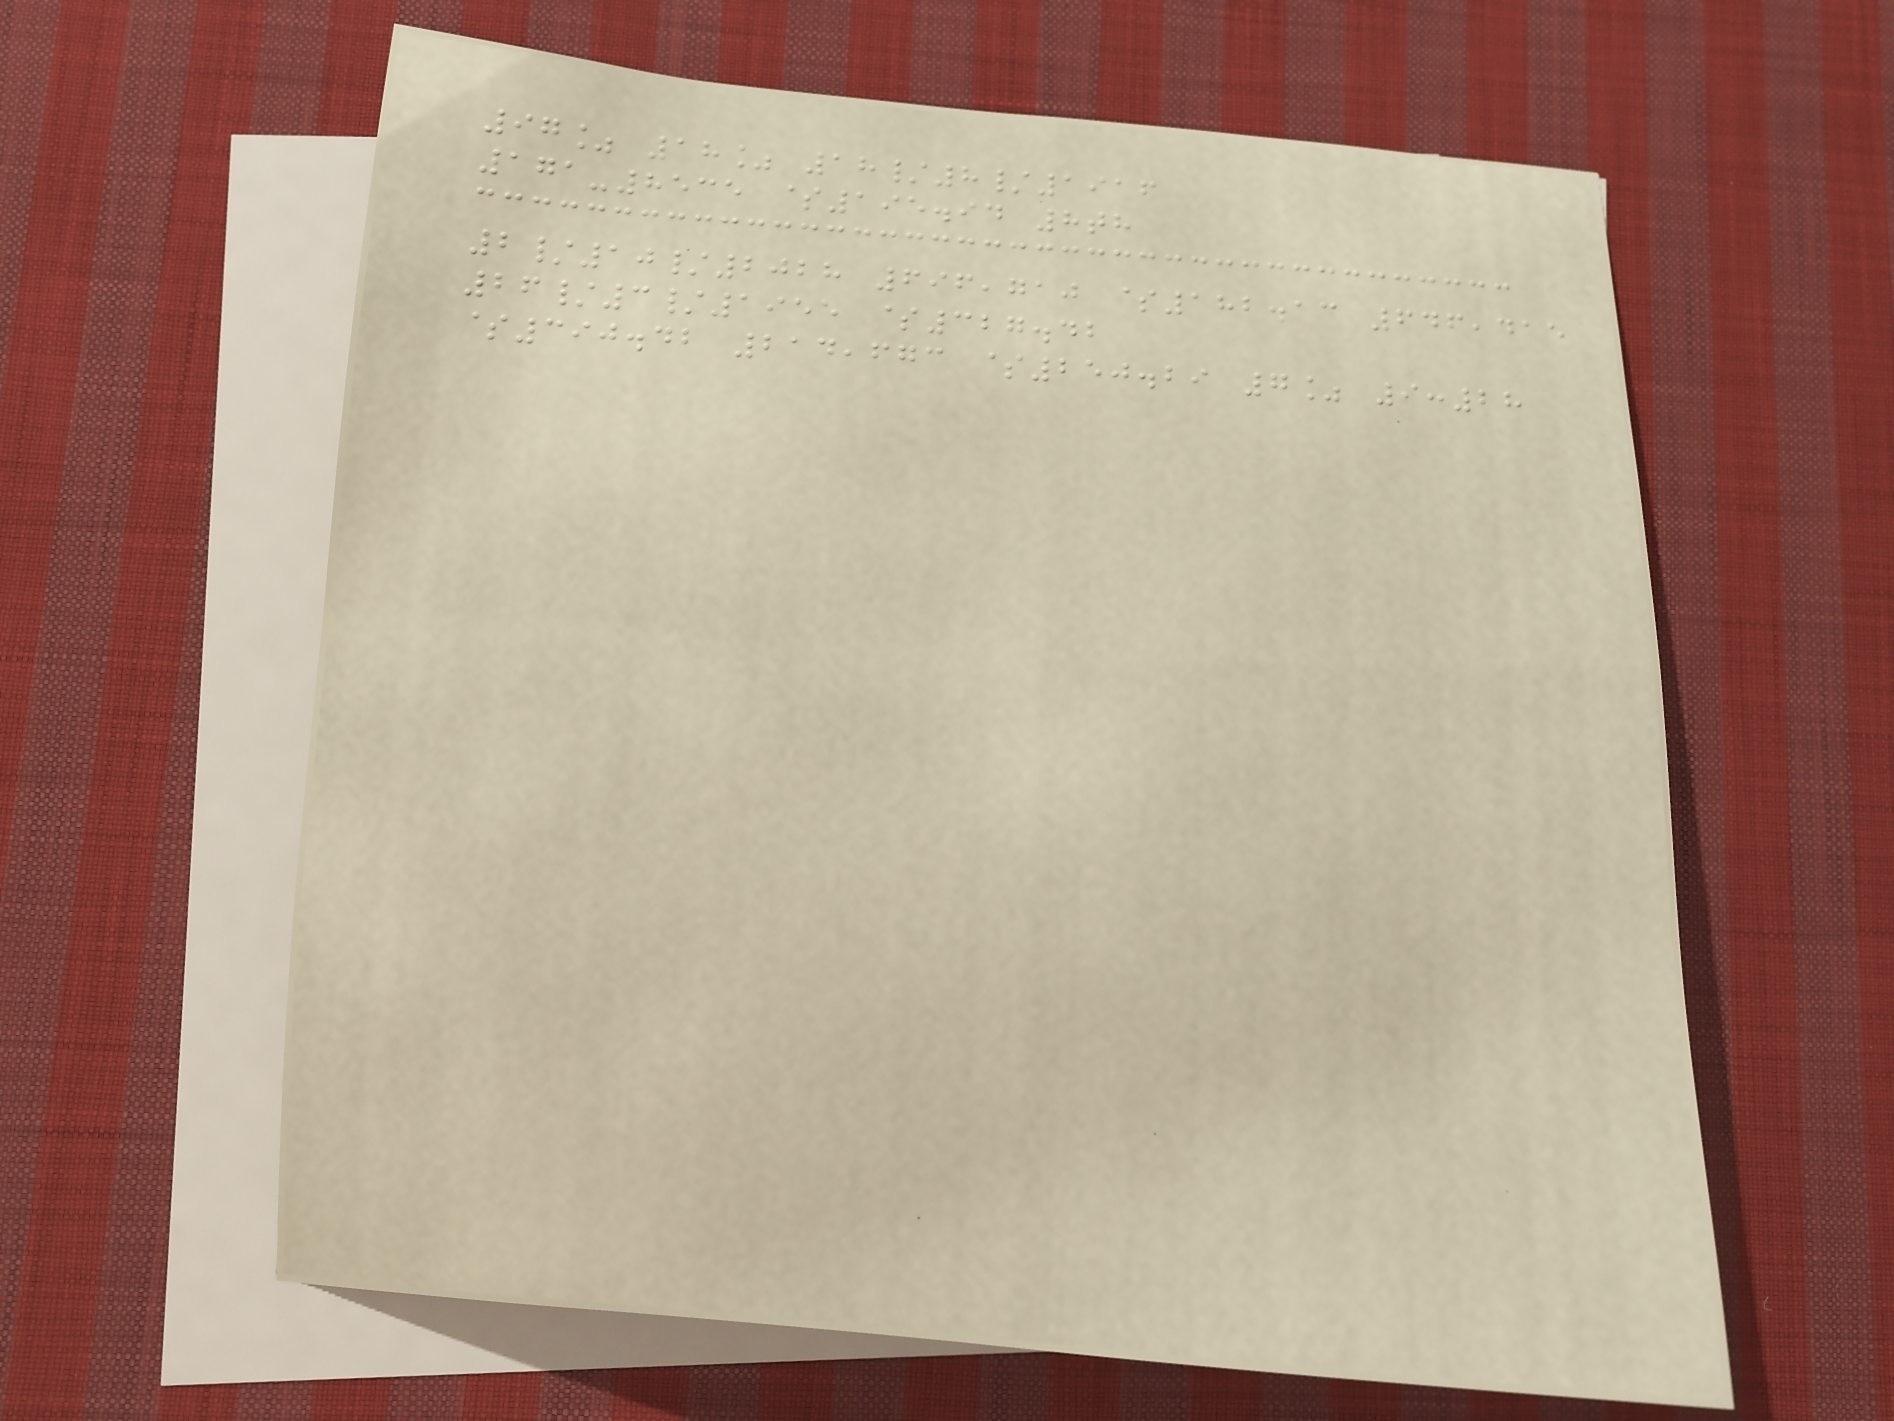97% 18% 18/8/1916
171-8535 $195.94 8th
2/10/2028 696,710 $182.13 646,415
26/3/1955 $327.42
$390.42 214,673 $250.29 7% 9:28
